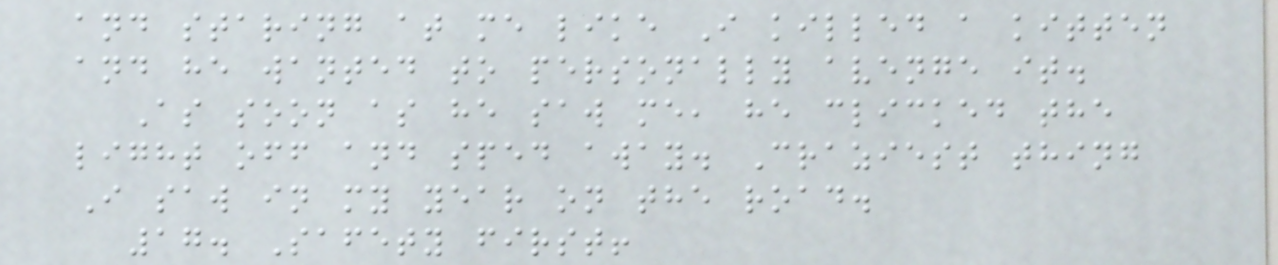and staring at me like I killed a kitten
and he wanted to personally avenge it.
As soon as he saw me, he clicked the
light off and sped away. Craziest thing
I saw in my year on the road.
17. Safety first!
